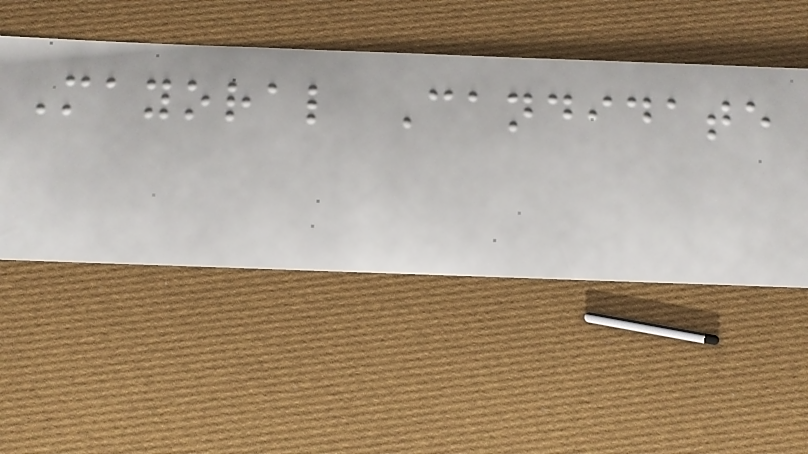Mayoral Candidate
